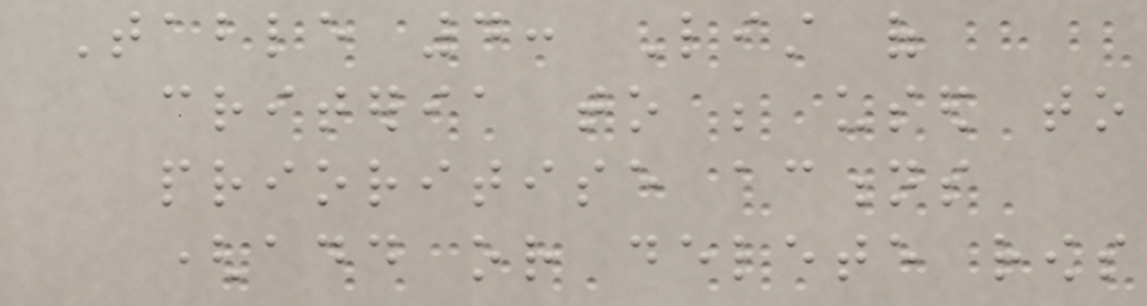Table 4: List of
criteria to be used to
prioritise actions
(add or delete rows
